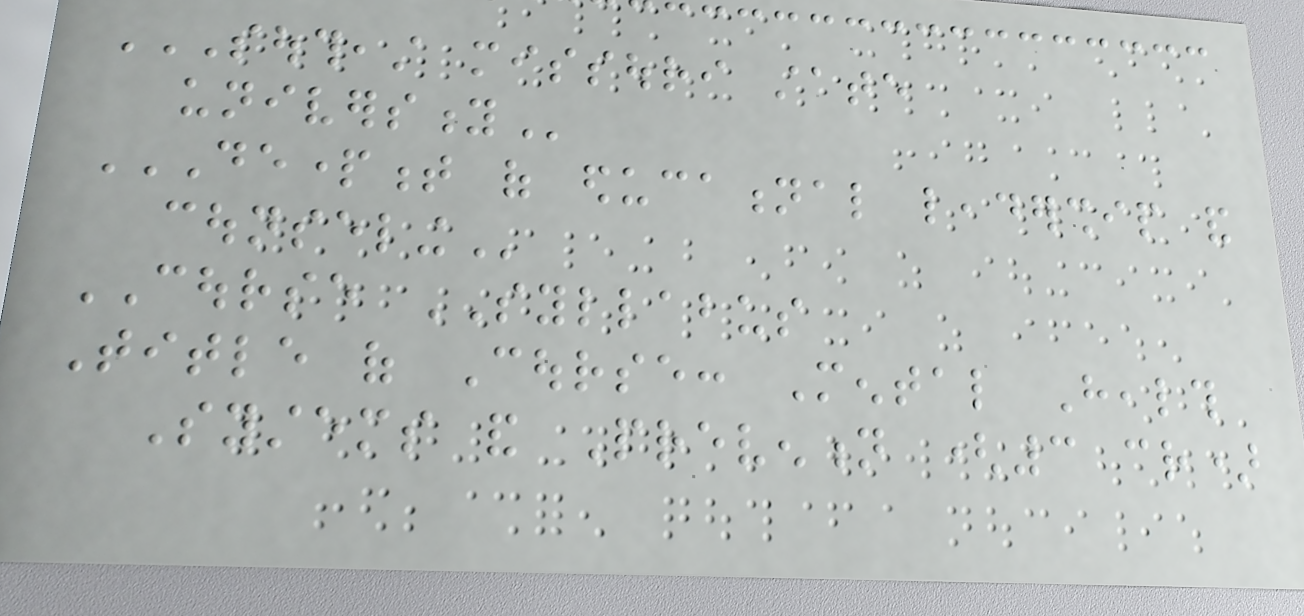SOUTHEAST MISSOURI STATE
UNIVERSITY
DEPARTMENT OF EDUCATIONAL LEADERSHIP AND
COUNSELING
COURSE SYLLABUS
Title of Course: Mental Health
Systems and Prevention (3 cr)
